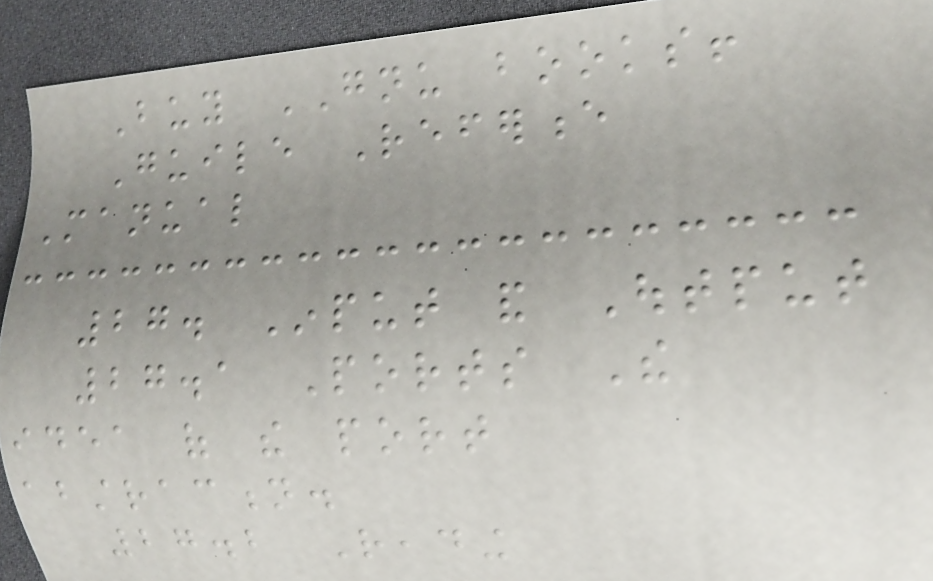Buy GNU books!
Guile Reference
Manual
27. Input and Output
27.1 Ports The
idea of the port
abstraction.
27.2 Reading
